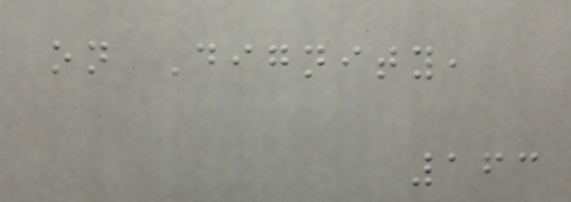on Dignity,
163
